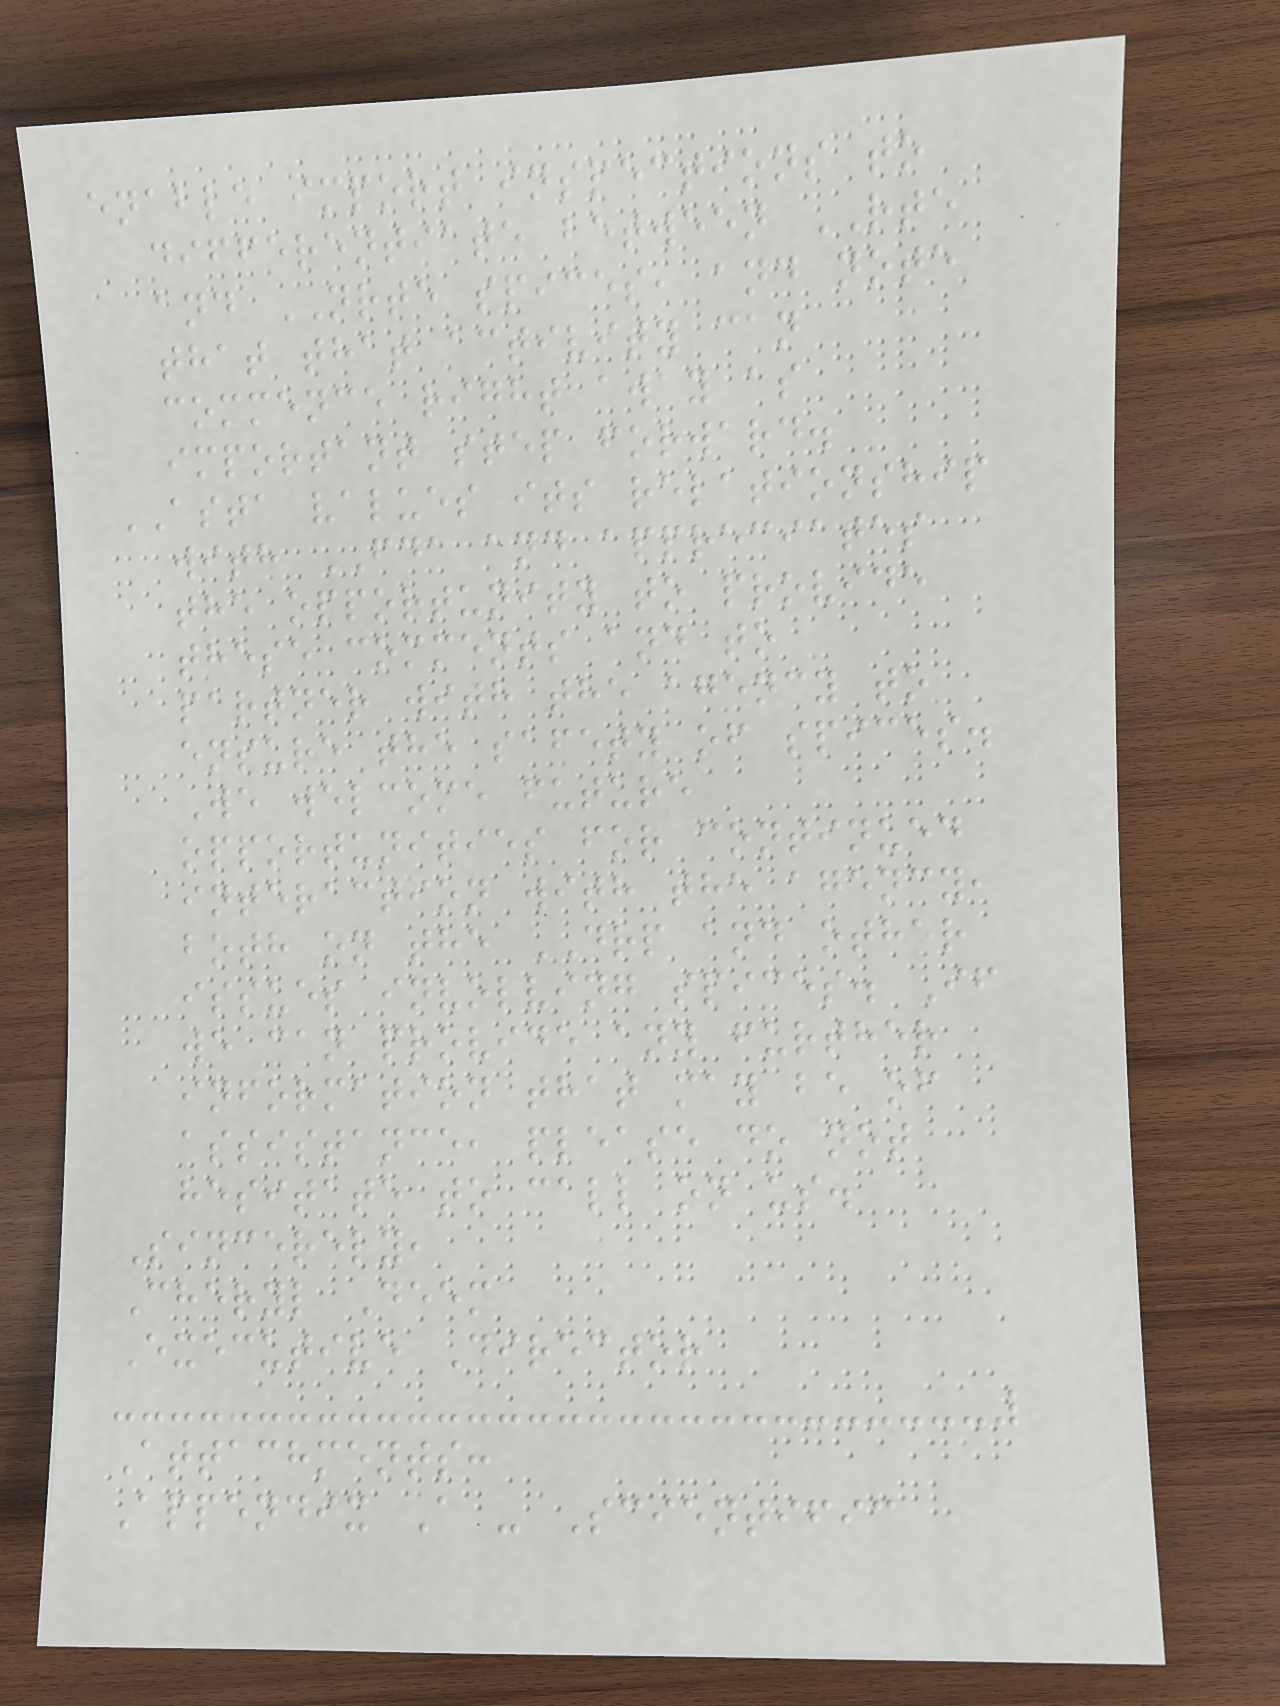enable import inspections to
differentiate between RTE
and NRTE spices, and note
that that activity can
commence right away as
important step forward.
ASTA values its relationship
with FDA and appreciates
the opportunity to provide
these comments and to
partner with the agency to
ensure the safety of spices.
We welcome future
opportunities for continued
interaction with the agency,
both on the DRP and other
issues involving spices. If
we can provide any further
information that may be of
assistance, please do not
hesitate to call on us.
Sincerely,
Cheryl Deem
Executive Director
Attachments:
Appendix A - Scientific
